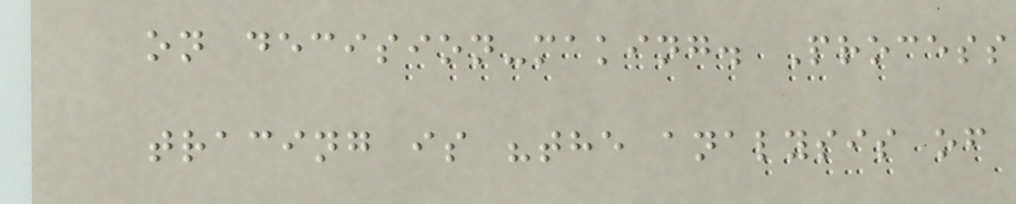on decision-making. Process
tracing is "the analysis of
